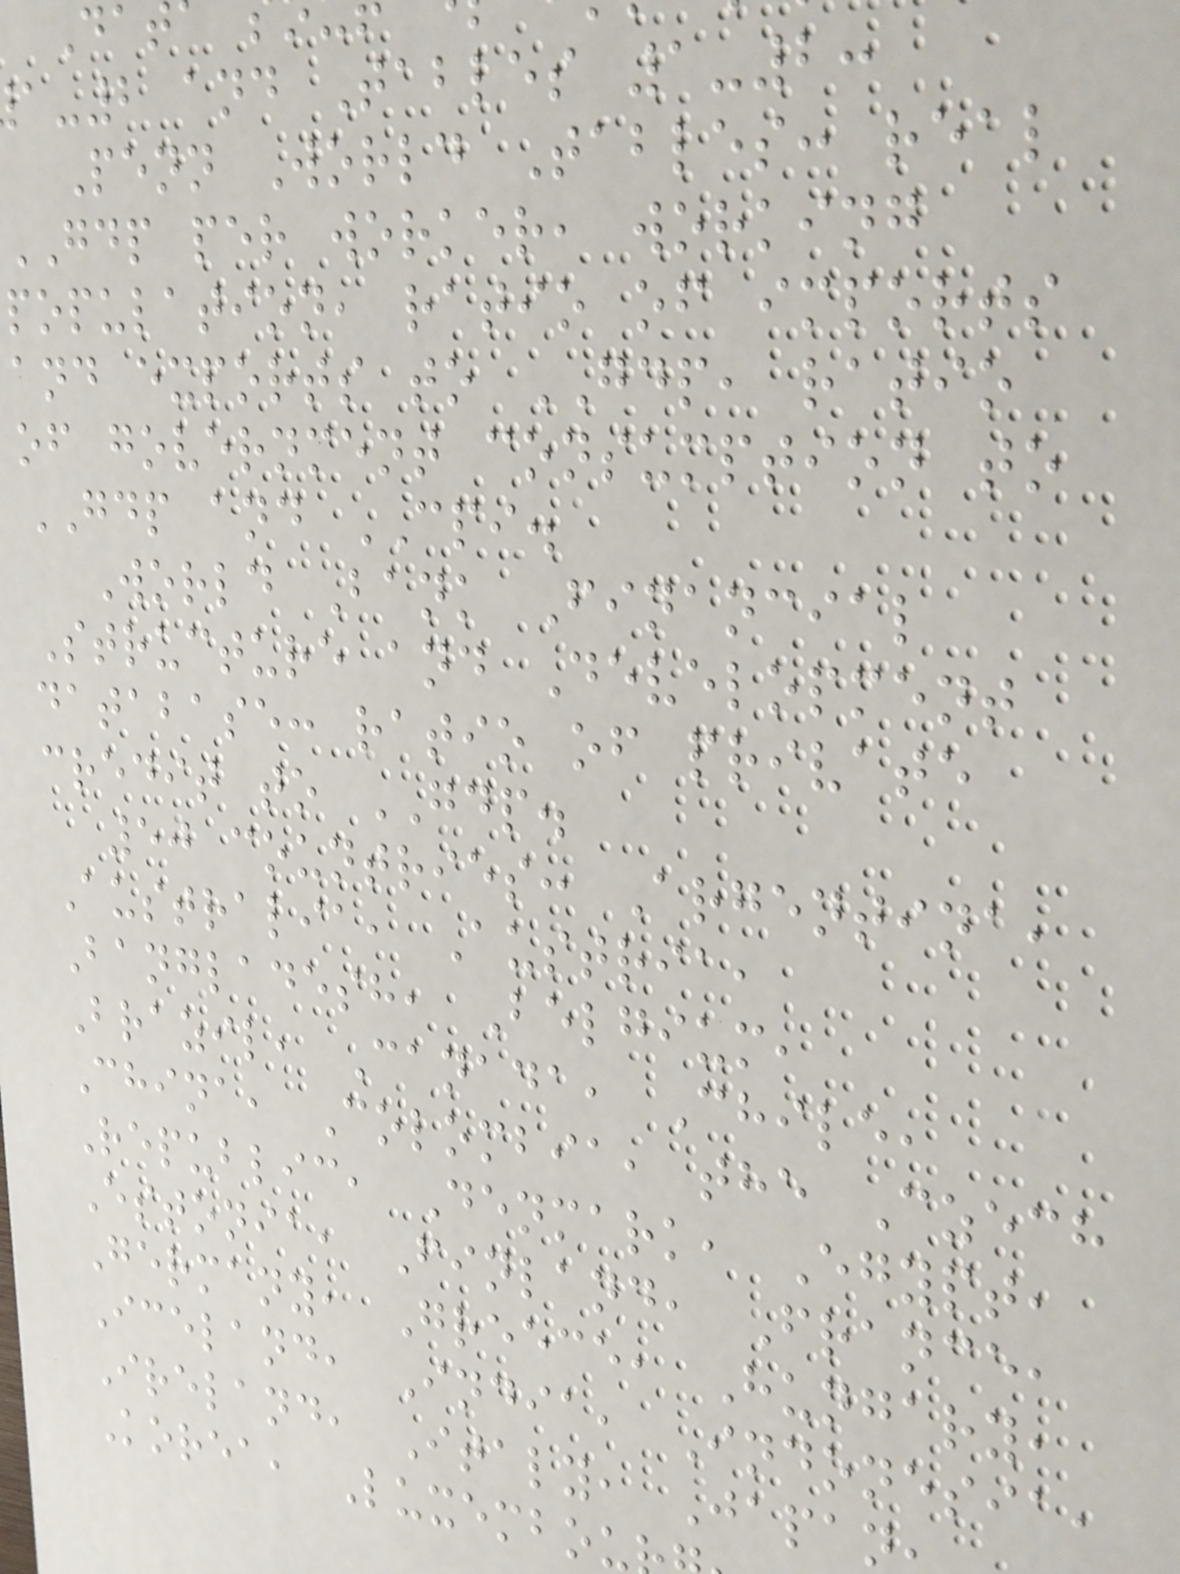-2 and Tables 1-2:
Penn World Tables: real
GDP per worker, working
population, ratio of imports
and exports to GDP, ratio
of government consumption to
GDP and CPI.
World Bank Financial
Structure and Development
database: ratio of private
credit to GDP.
50 countries: Argentina,
Australia, Austria,
Bangladesh, Belgium,
Brazil, Canada, Chile,
China, Colombia, the Czech
Republic, Denmark, Egypt,
Estonia, Finland, France,
Germany, Greece, Hungary,
Iceland, India, Indonesia,
Ireland, Italy, Japan
Korea, Luxembou
